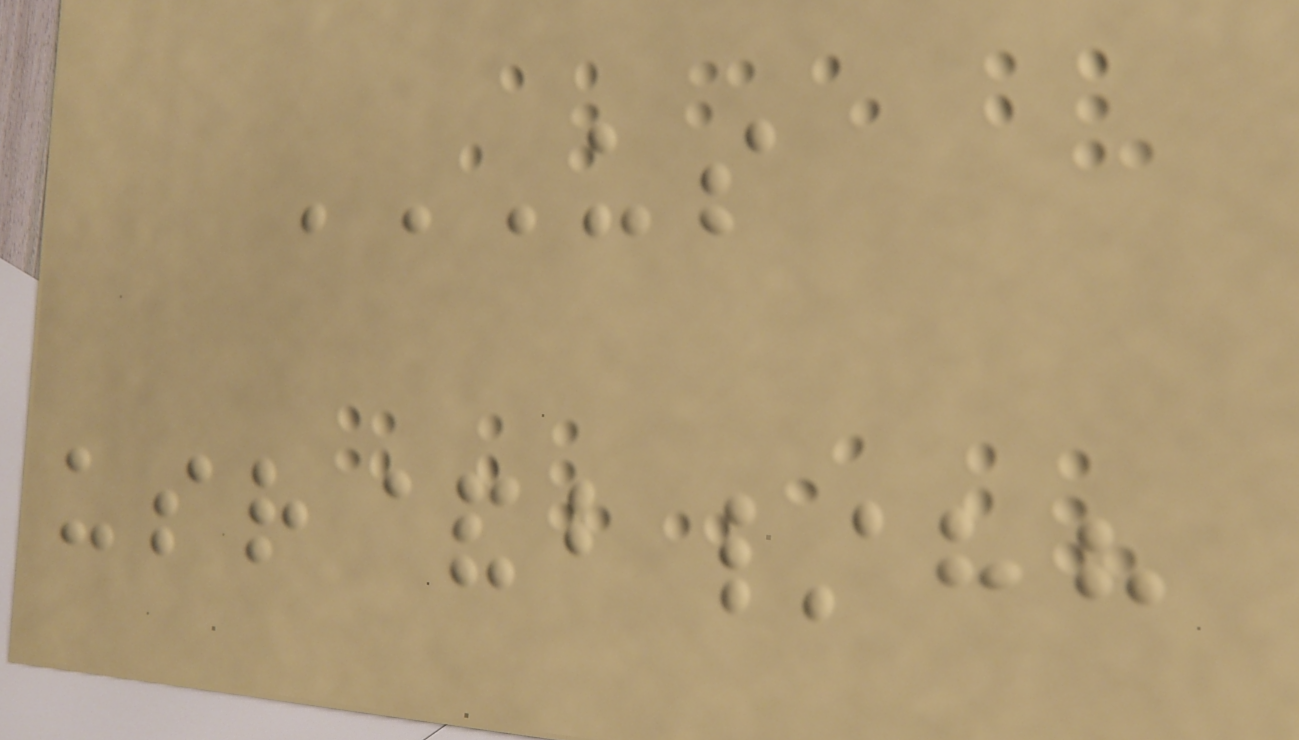US
USR&B/HH
